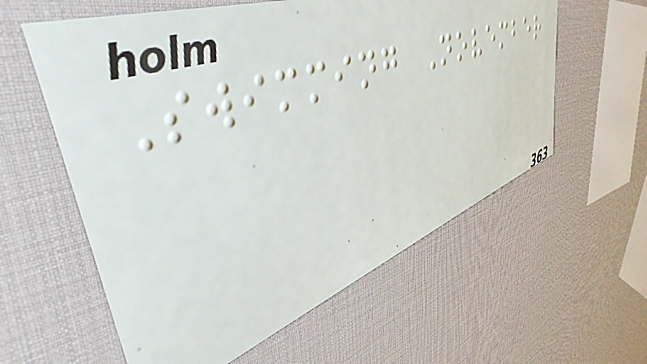Swimming November
